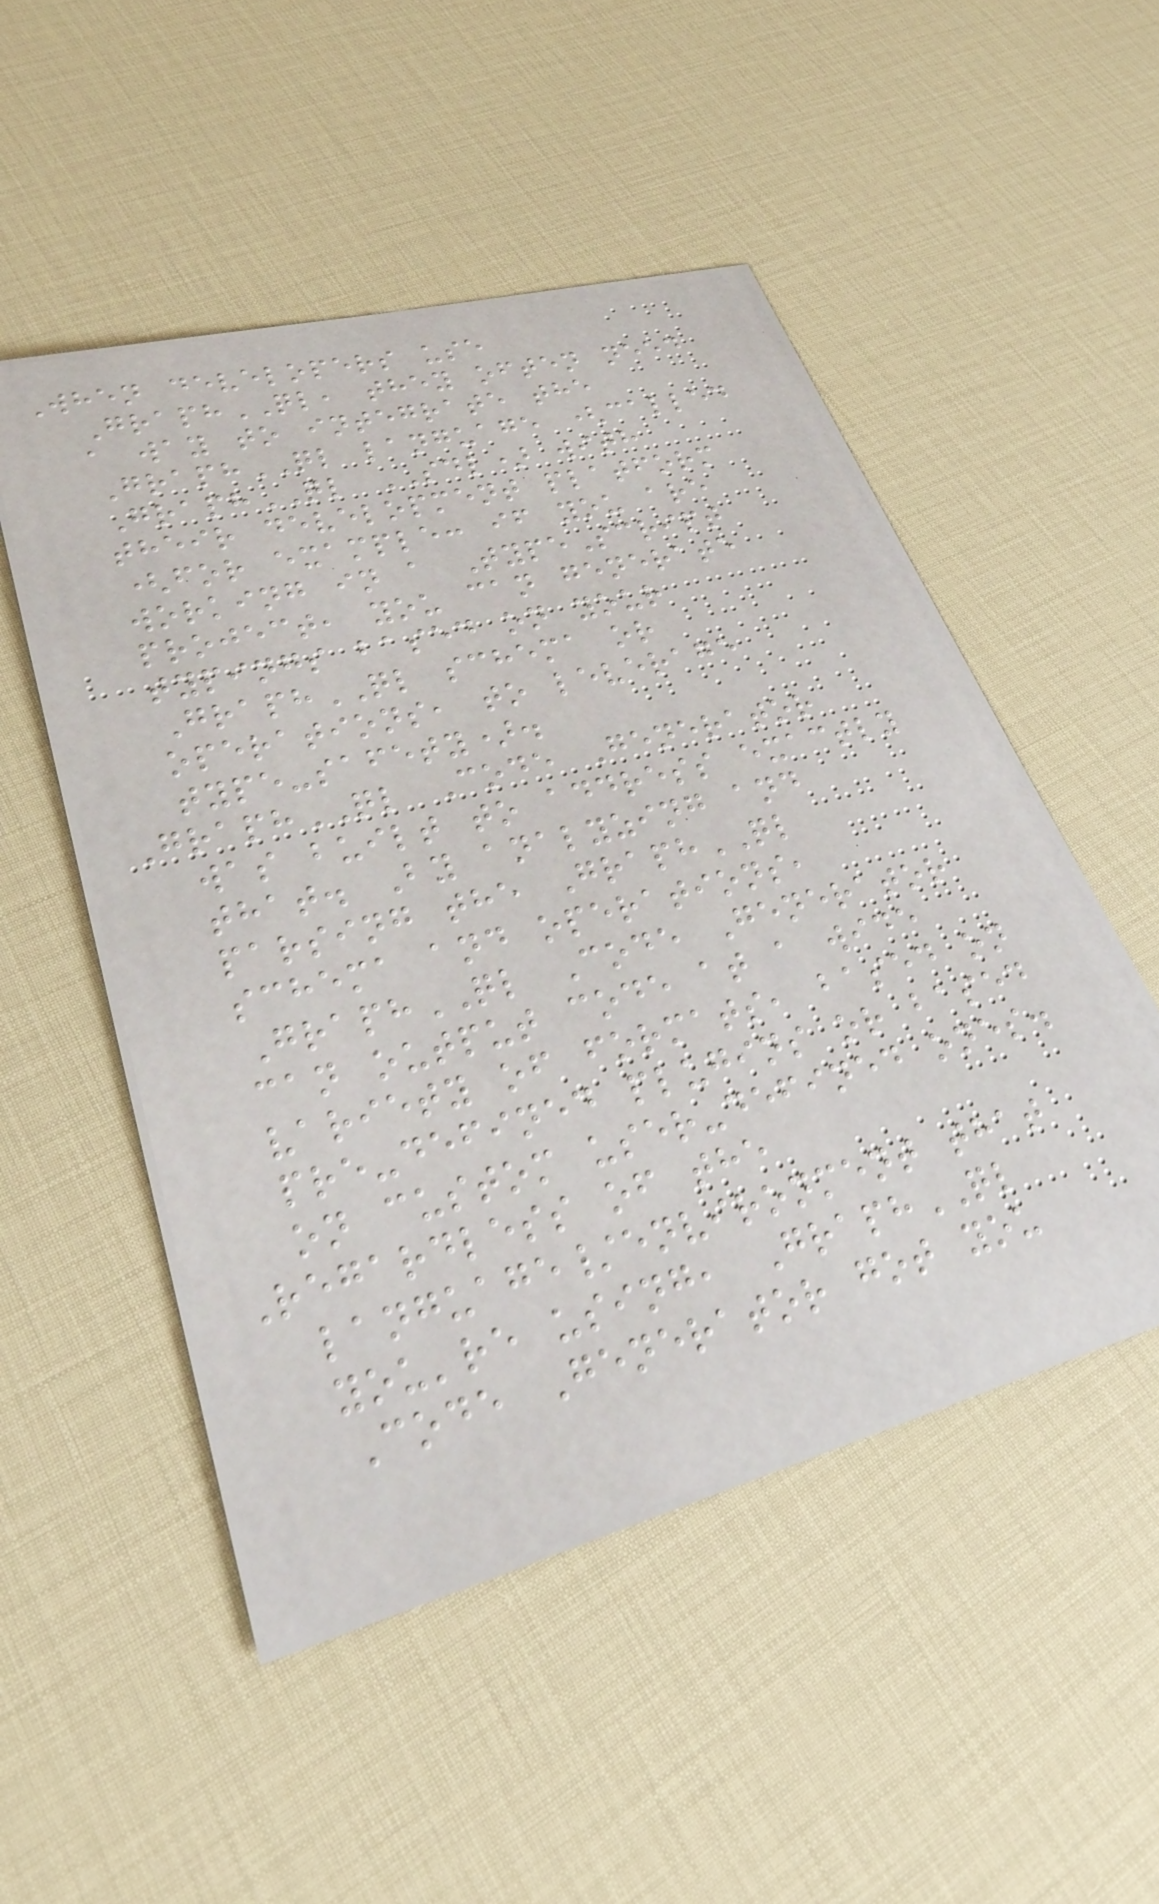When developers use
GraphQL, they often need
a way to integrate the
GraphQL language (called
GraphQL SDL) with
their development platform
(for example: if you are
working in a TypeScript
project, you can generate
typings based on your
GraphQL schema or
operations, to leverage
type-safety).
GraphQL Code Generator
was built to address exactly
that. By analyzing and
parsing the GraphQL
schema and operations,
GraphQL Code Generator
can output code at a wide
variety of formats, based on
pre-defined plugins or based
on custom user-defined ones.
Regardless of the
language/environment that
you're using, GraphQL
Code Generator got you
